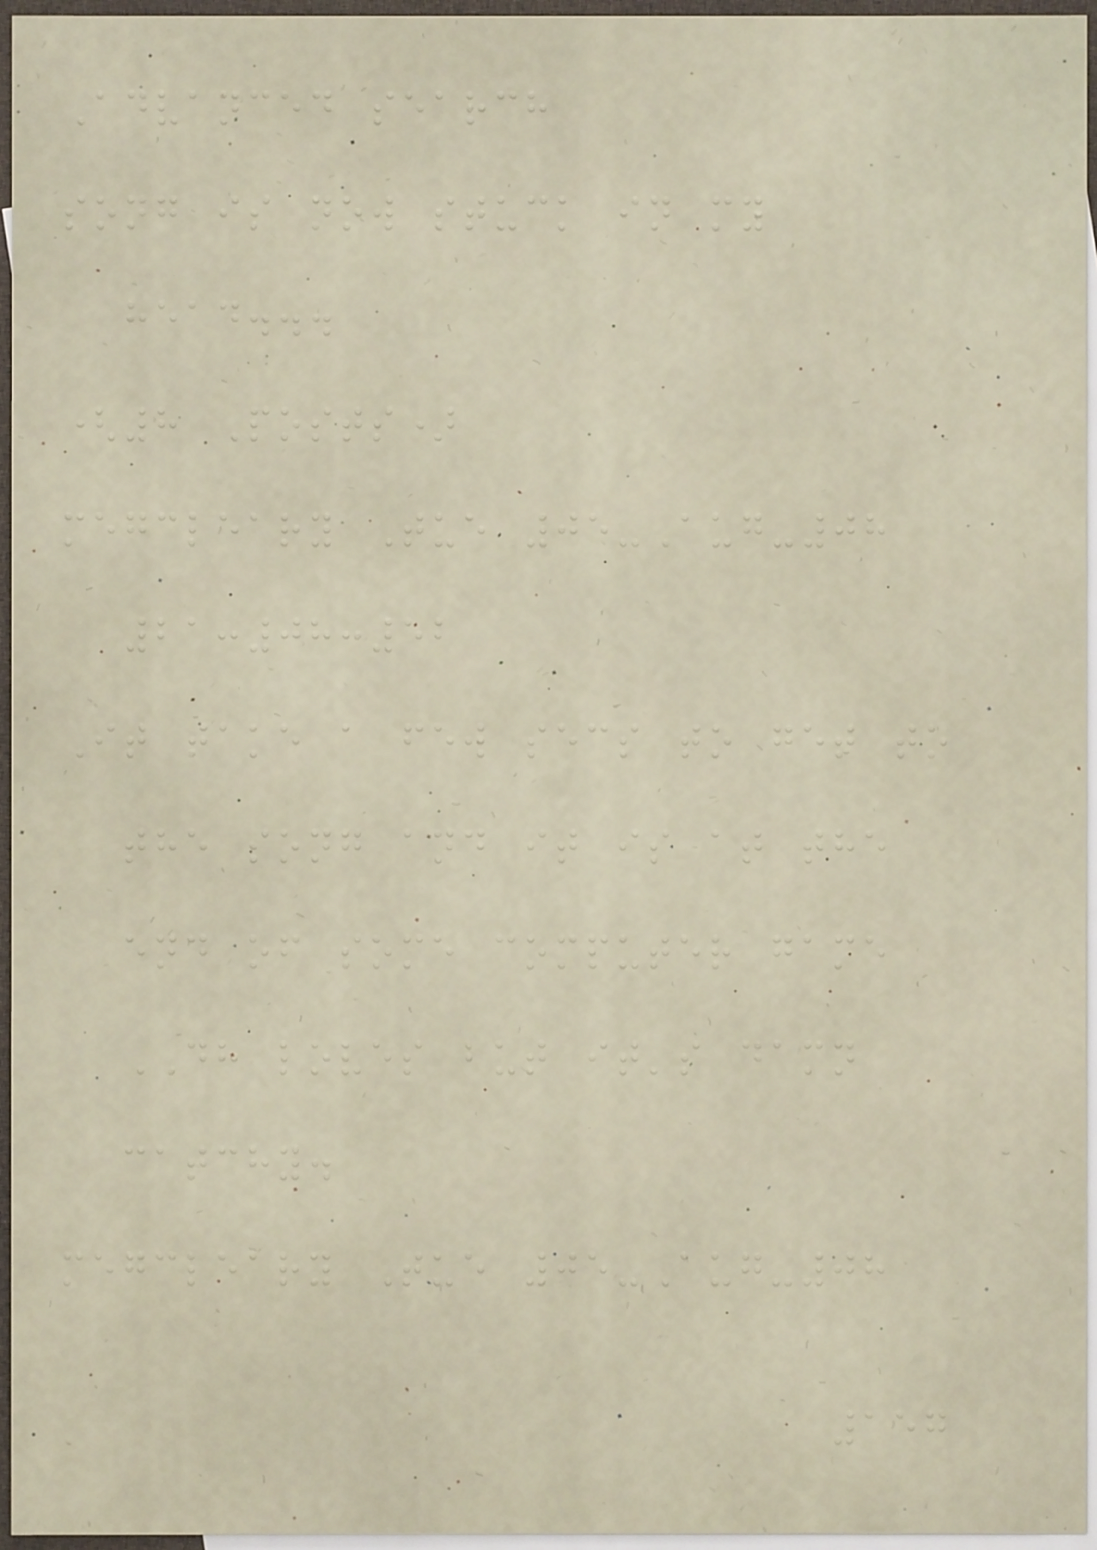Advanced search
song is now stuck in my
head...
(8 Posts)
megcleary Tue 05-Aug-08
21:08:52
It take a few secs to get to
the song and it is at the
end of some computer game
DH loves but it's damn
catchy.
megcleary Tue 05-Aug-08
157
